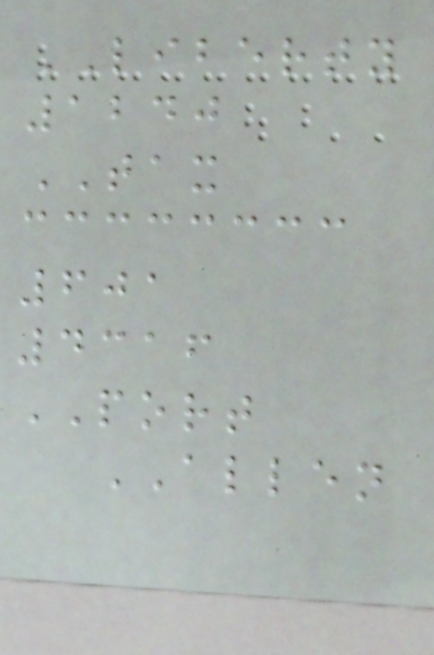LIBERTY
1240
TAX
601
4316
PORT
ALLEN
